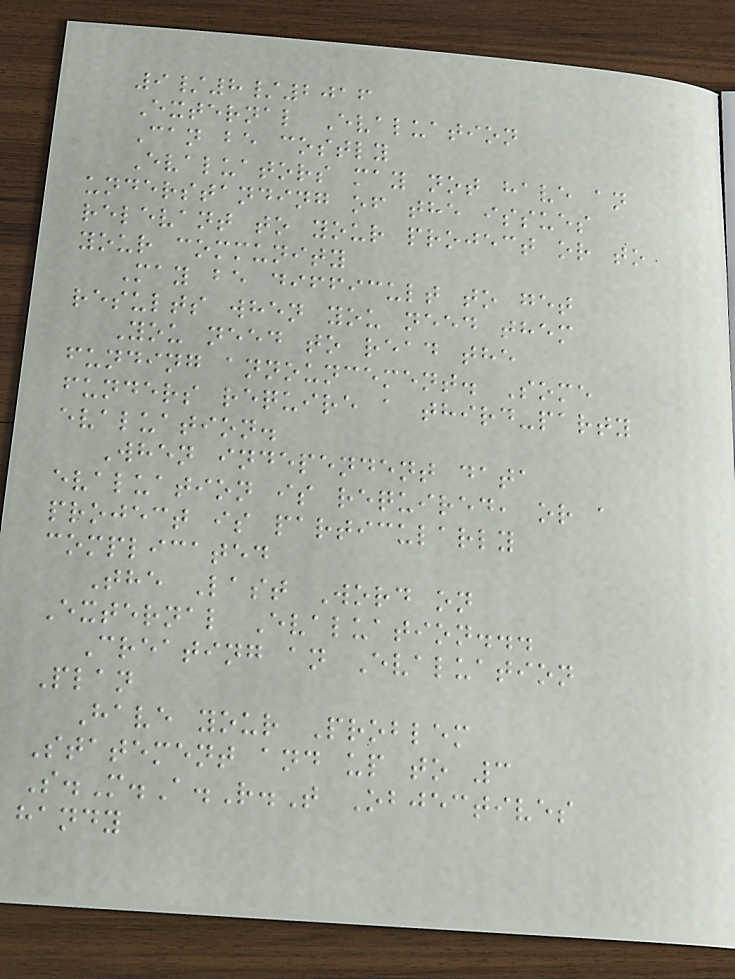9/8/2016
External Evaluation
Can be costly
Evaluators may not have an
understanding of the issues
relevant to your project or to
your community
May be difficult to get
results when you need them
You need to read the
funding announcement. Some
funders require a third-party
evaluation.
When independent data
evaluation is required, or a
project is particularly
complicated
The Last Word on
External Evaluation...
Creating an Evaluation
Plan
Have your Problem
Statement and up to 3
S.M.A.R.T Objectives
handy
